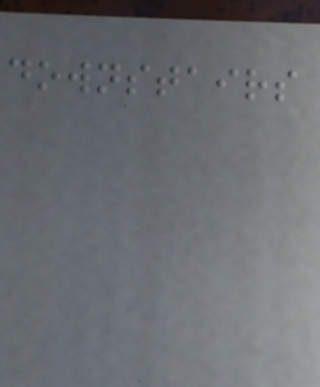downstairs
